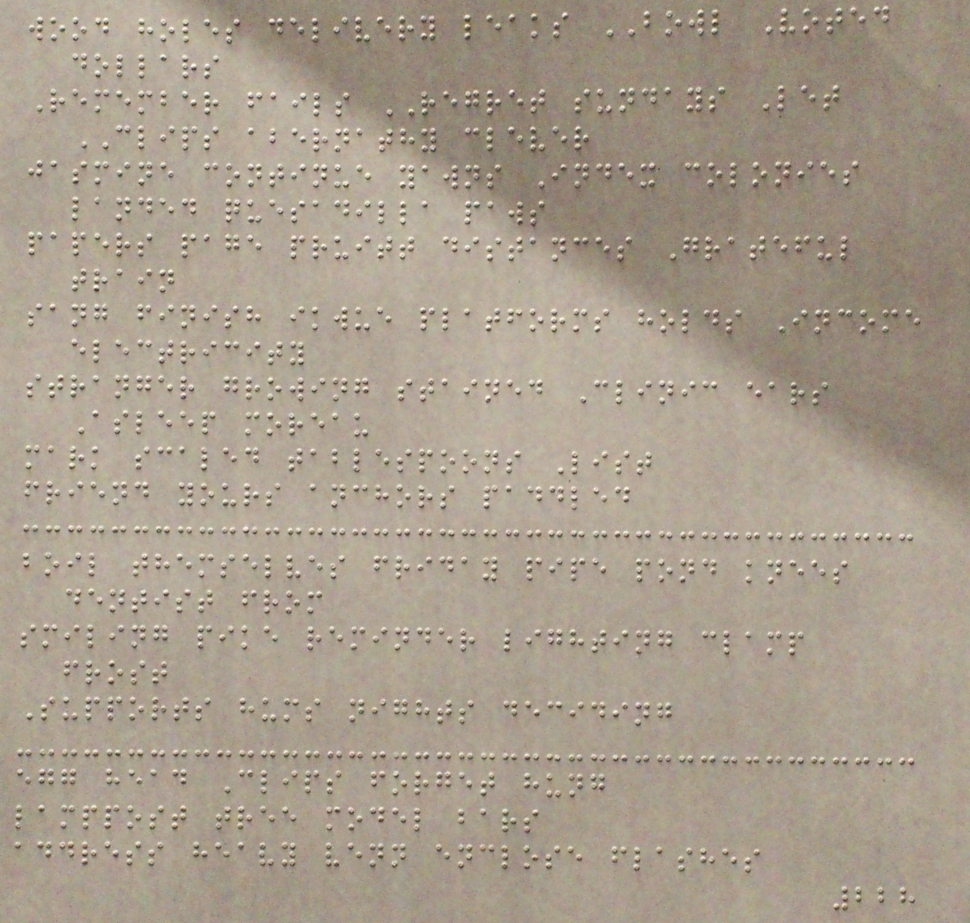wood holes delivery leaks BOWL Voted
dollars
Remember fails REGRET sundays Let
CLIPS abernathy clever
jasmine continue yawns Index colonies
landed quesadilla paws
papers page pruitt distances Grateful
train
sang finish ikwue platforms holds Income
electricity
stranger growing stained Clinic ears
Asleep moreau
mark scaled tablespoons List
friend yours anchors paddled
boil themselves friday pipe pond knees
dentist from
smiling pike reminder lighting clamp
frost
Supports hums nights deciding
egg head Clips forget hung
lamppost tree model bars
address heavy venn enclose flashes
228
